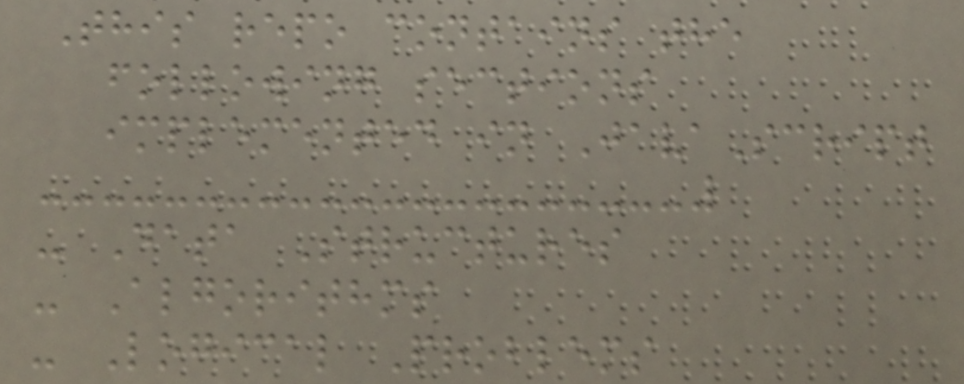This repo contains the
following sections
implemented in JavaScript
- Data Structures
- Algorithms
- Logical Problems
